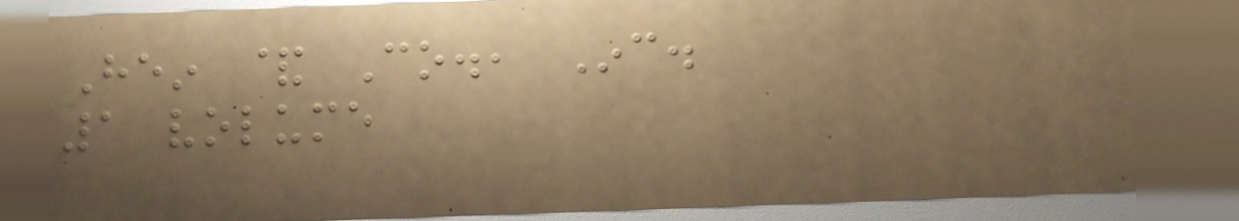Hein & Co., Inc.
1 volume
